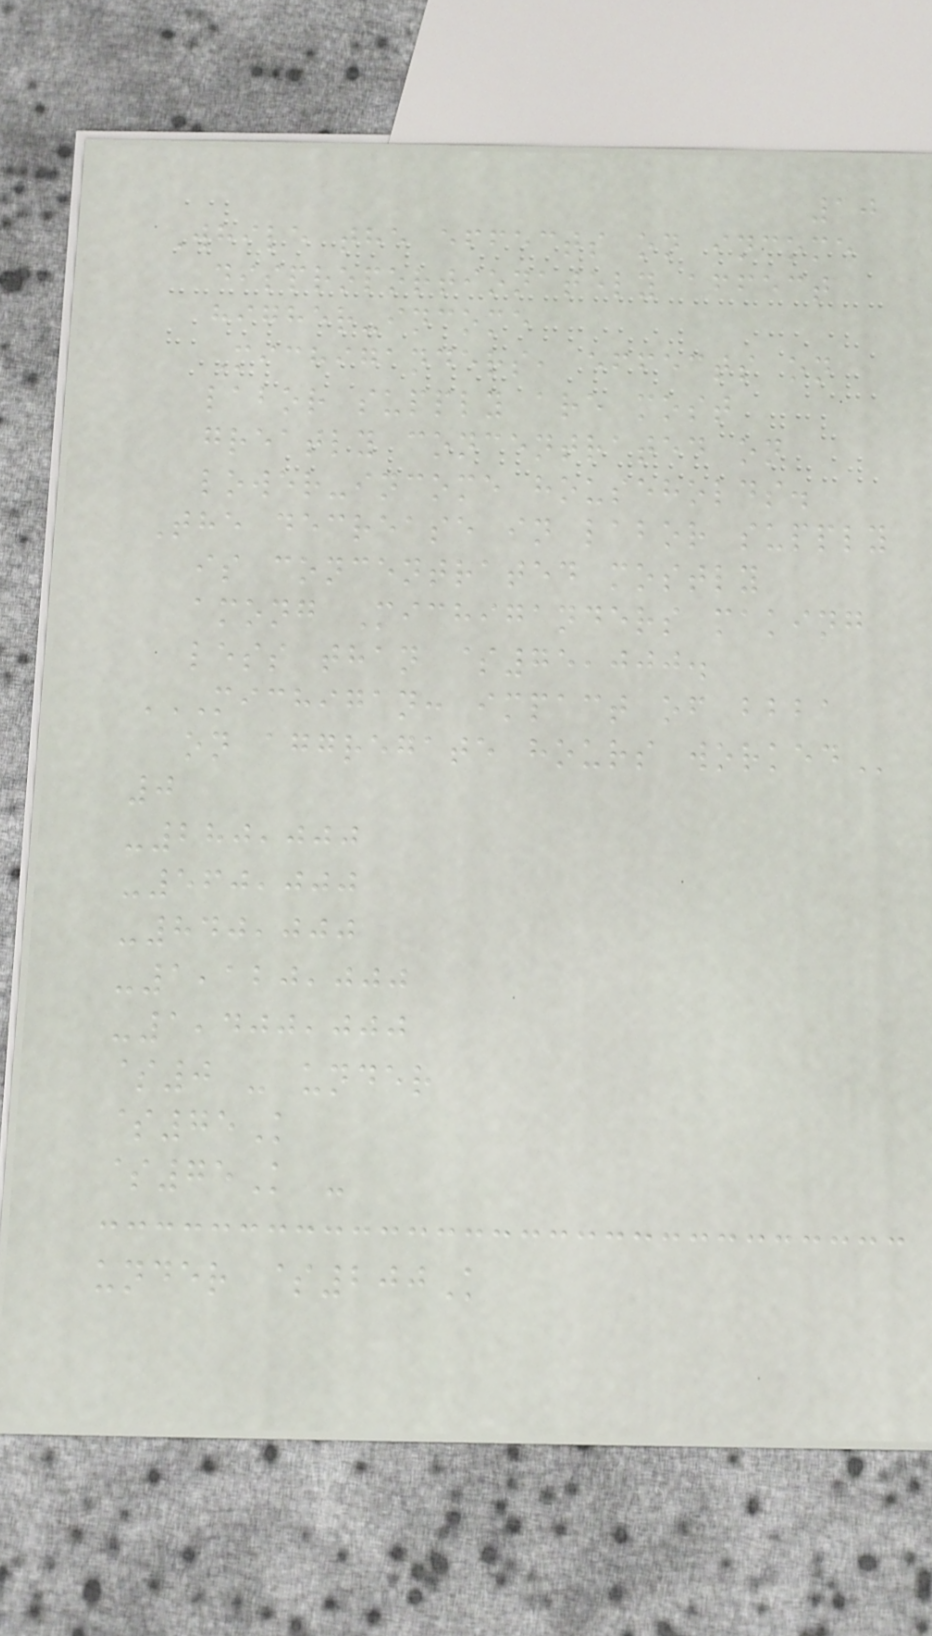10
While the effects on income
disproportionately affect
higher-income
Michiganders, effects on
labor supply are most
greatly concentrated on
lower-income households.
The decrease in labor supply
is concentrated mostly
among Michiganders making
less than $75,000.
MICHIGAN: IMPACT OF BBBA
ON AGGREGATE HOURS WORKED
0
-280,000
-560,000
-840,000
-1,120,000
-1,400,000
$0 - under
$75K
$75K -
under $200K
